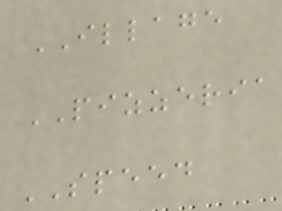ILLAGE
PIZZERIA
SPEED
